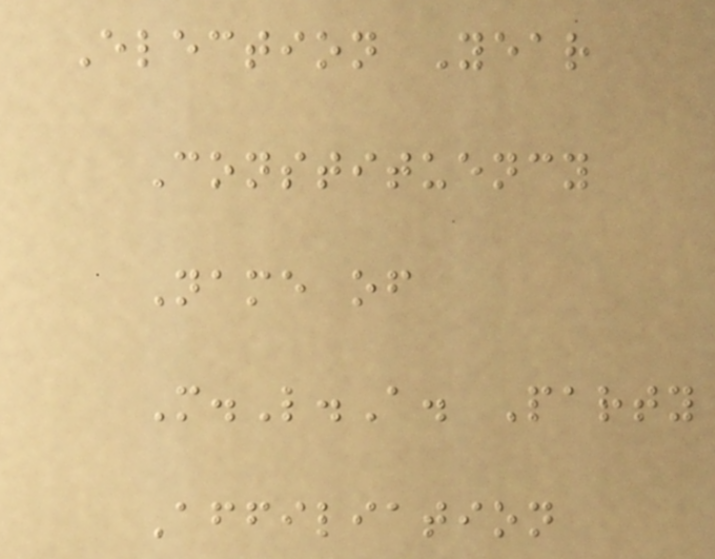Election Year
Constituency
Name of
M.L.A. Party
Affiliation
